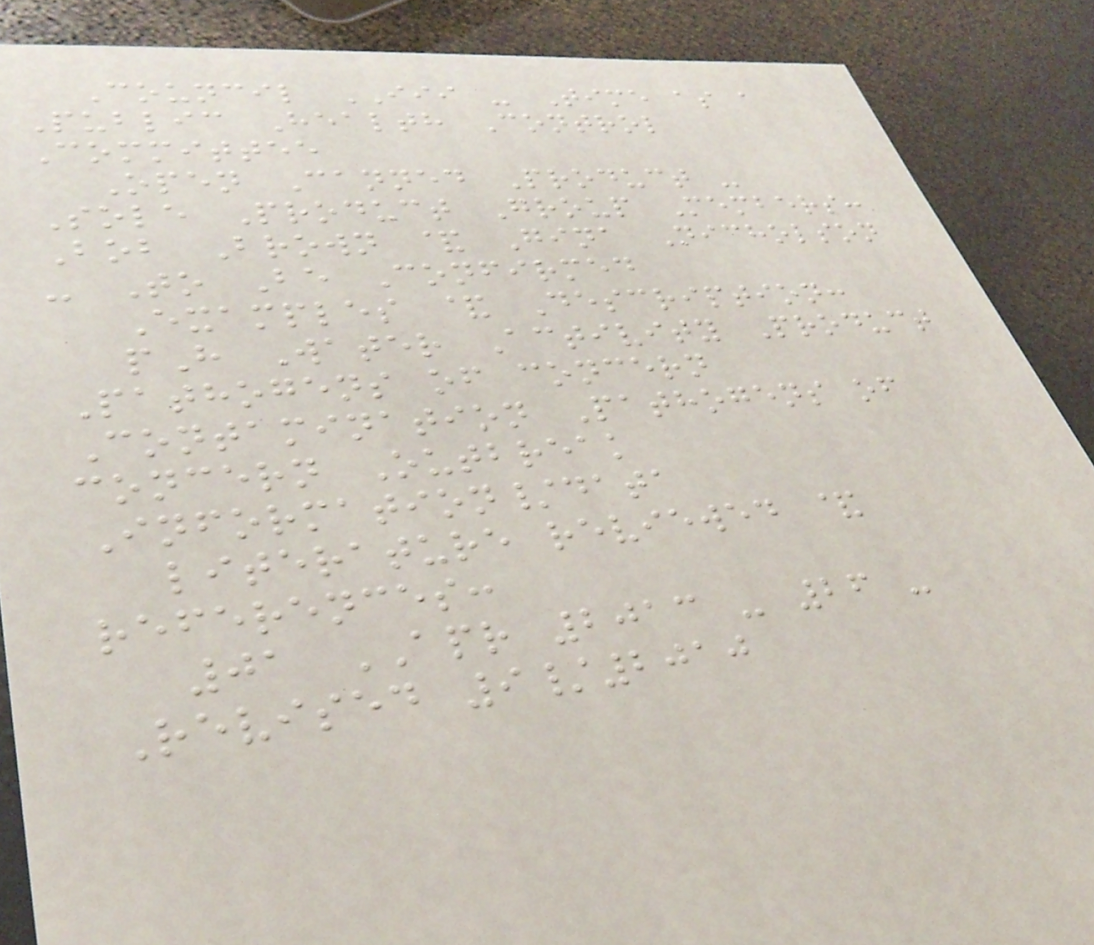Council III - Time as a
Public Health Control
Committee
Open Canned Product -
Sole Product Group Members:
Bob Brown & Gina Nicholson
- To Be Confirmed
Examples & Description:
pH Water Activity Product
Pathogens of concern
Contamination Pathogens of
concern Outbreak
Information/data
literature reviewed &
references:
01 APR 2013 - 26 -
Revised 9/2010
